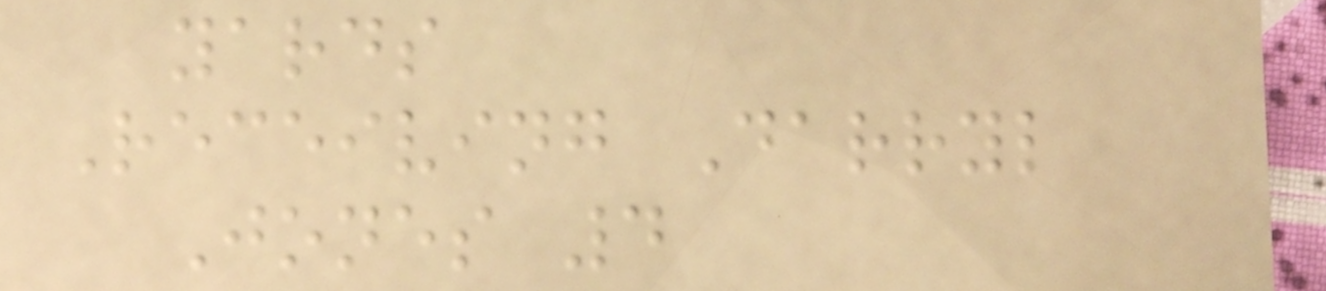yards
Receiving Darryl
Jones 4
